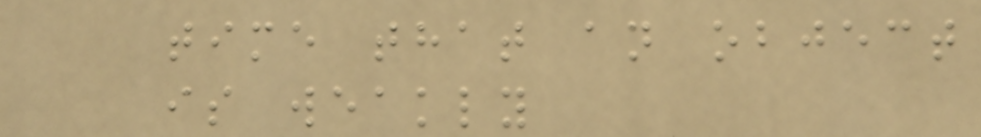time that an object
is weakly
